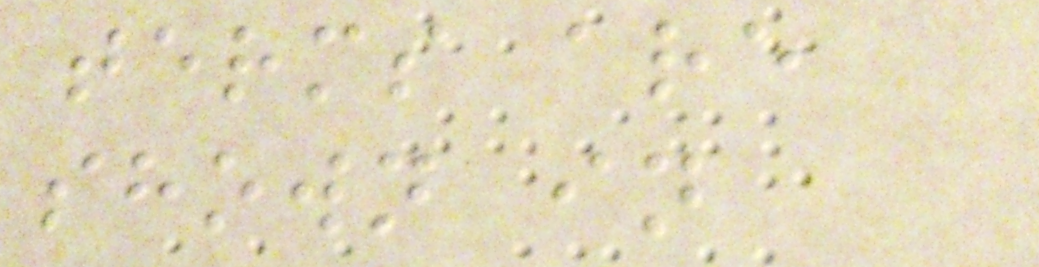terms are
shown in
